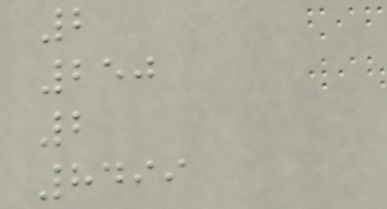2
250
2
8499
